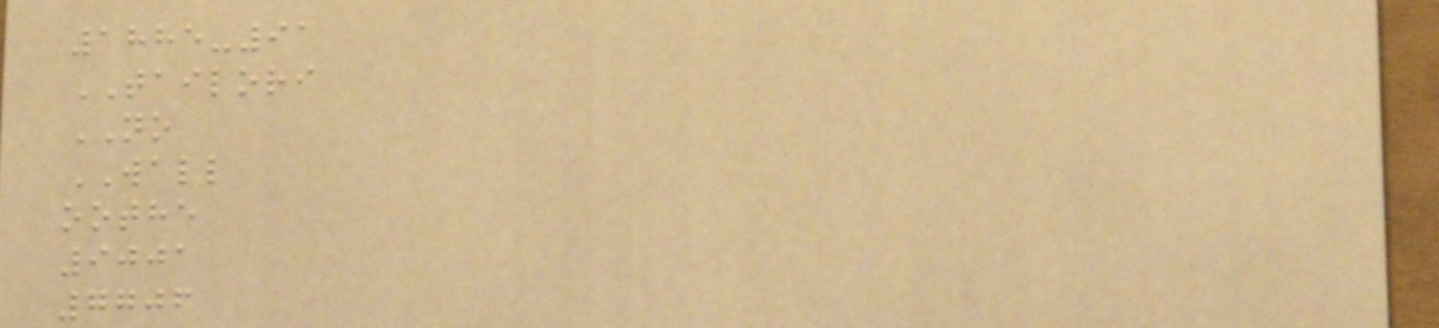1885-91
TAILORI
NO
WALL
oothe
9001
7706
